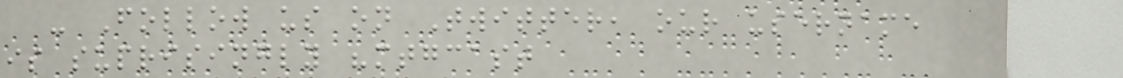- Follow us on Twitter, our username
is suprisingly "mtgcast
